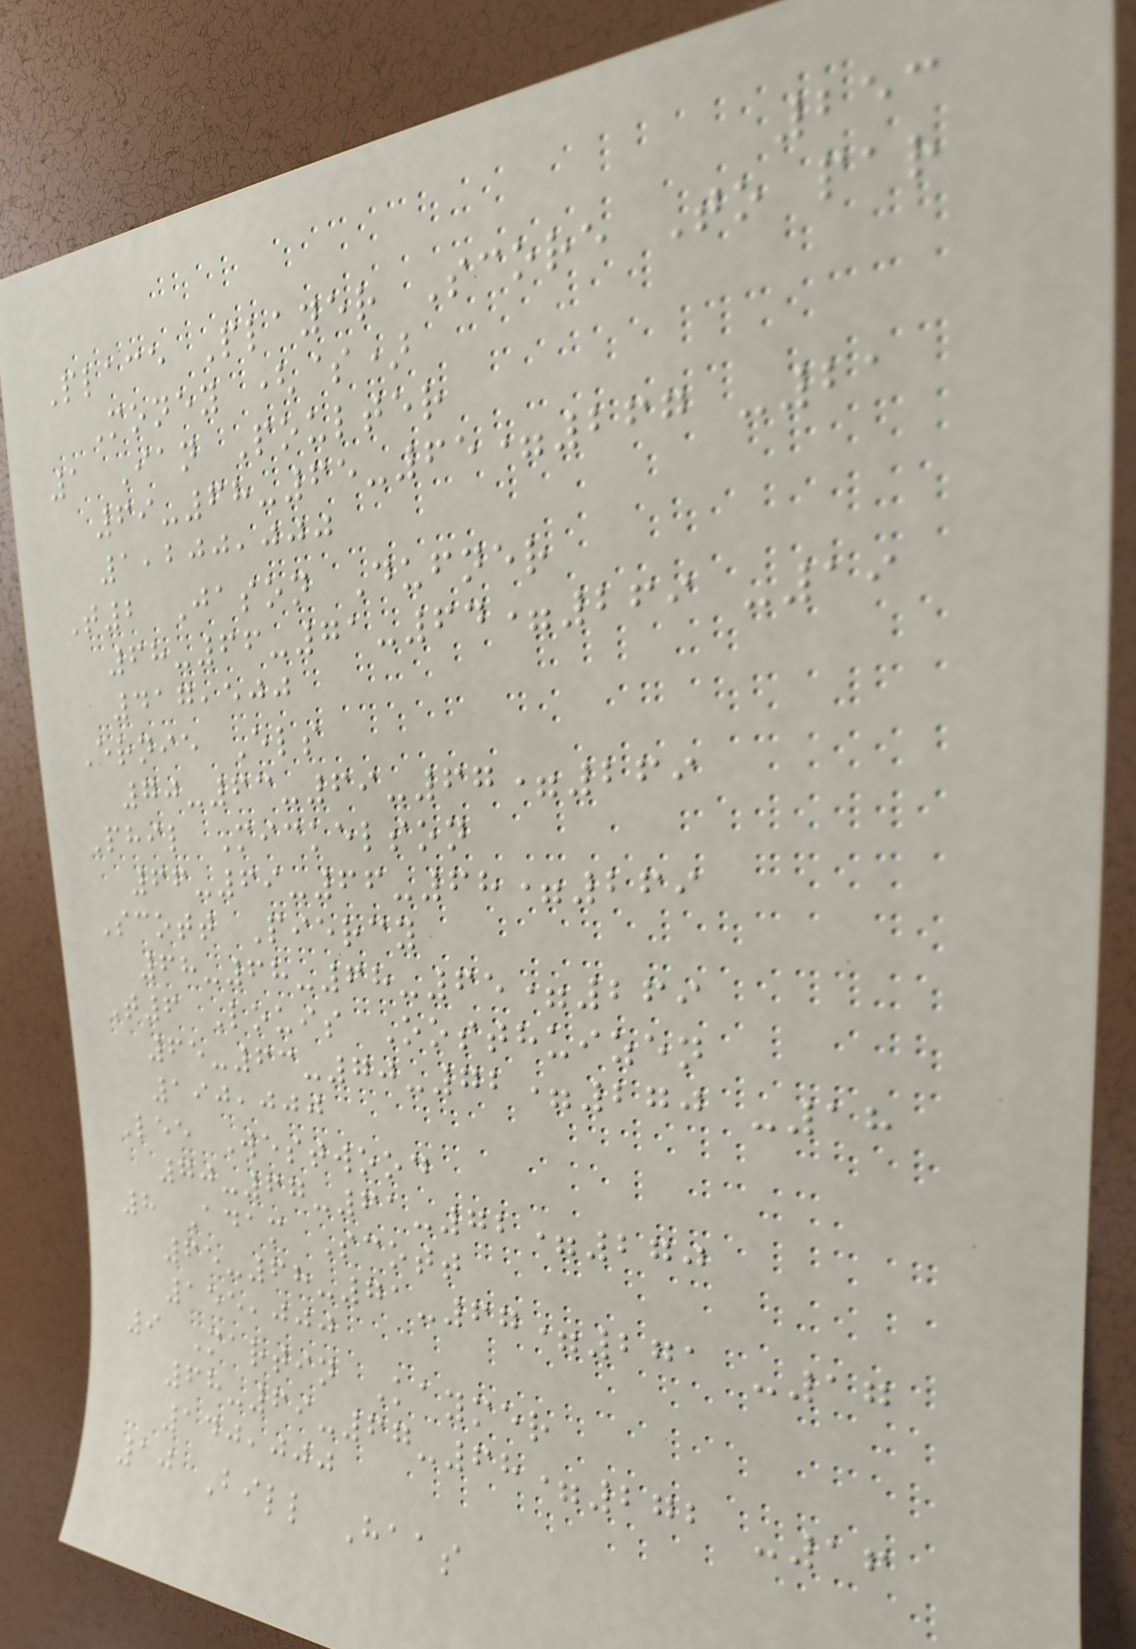253
Place Player Score To par
Money ($)
1 Ian Poulter
69-68-65-65=267 -21
1,200,000
T2 Jason Dufner
68-66-71-64=269 -19
417,500
Ernie Els
70-63-69-67=269
Phil Mickelson
66-69-66-68=269
Scott Piercy
68-68-68-65=269
T6 Louis Oosthuizen
65-63-70-72=270 -18
190,000
Lee Westwood
70-67-61-72=270
8 Adam Scott
65-68-71-67=271 -17
155,000
9 Martin Kaymer
68-69-67-68=272 -16
140,000
10 Bill Haas
